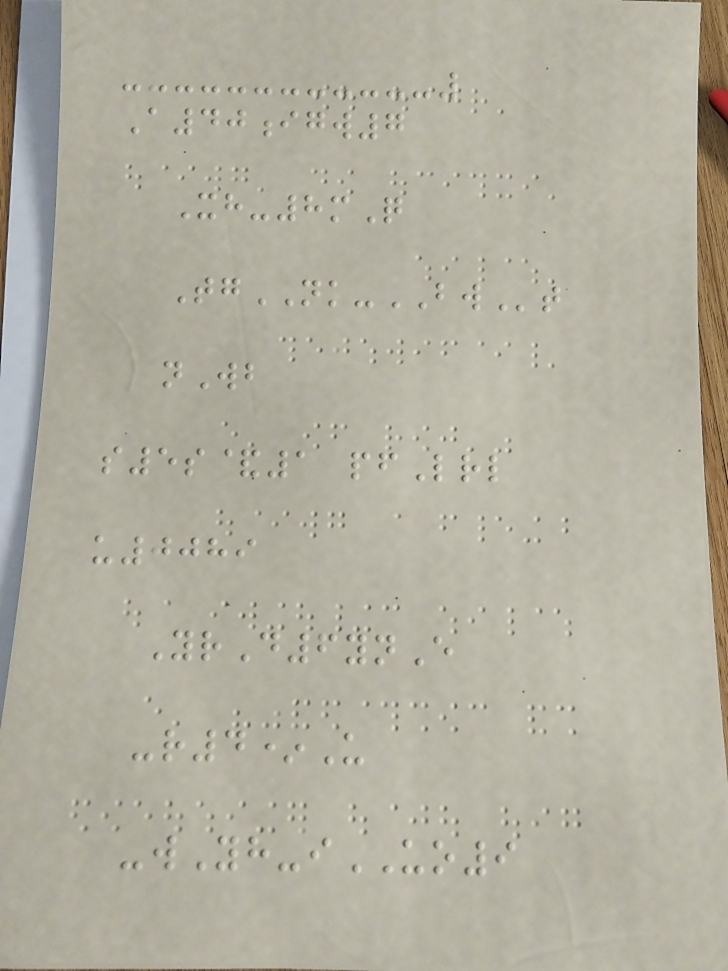A40igw7
Xh-8mQ
TgNK-BWt
nWb
s5s&1 pfLrl
u0089
YrD6ynE
-r4*U
-wYh-iUO9
